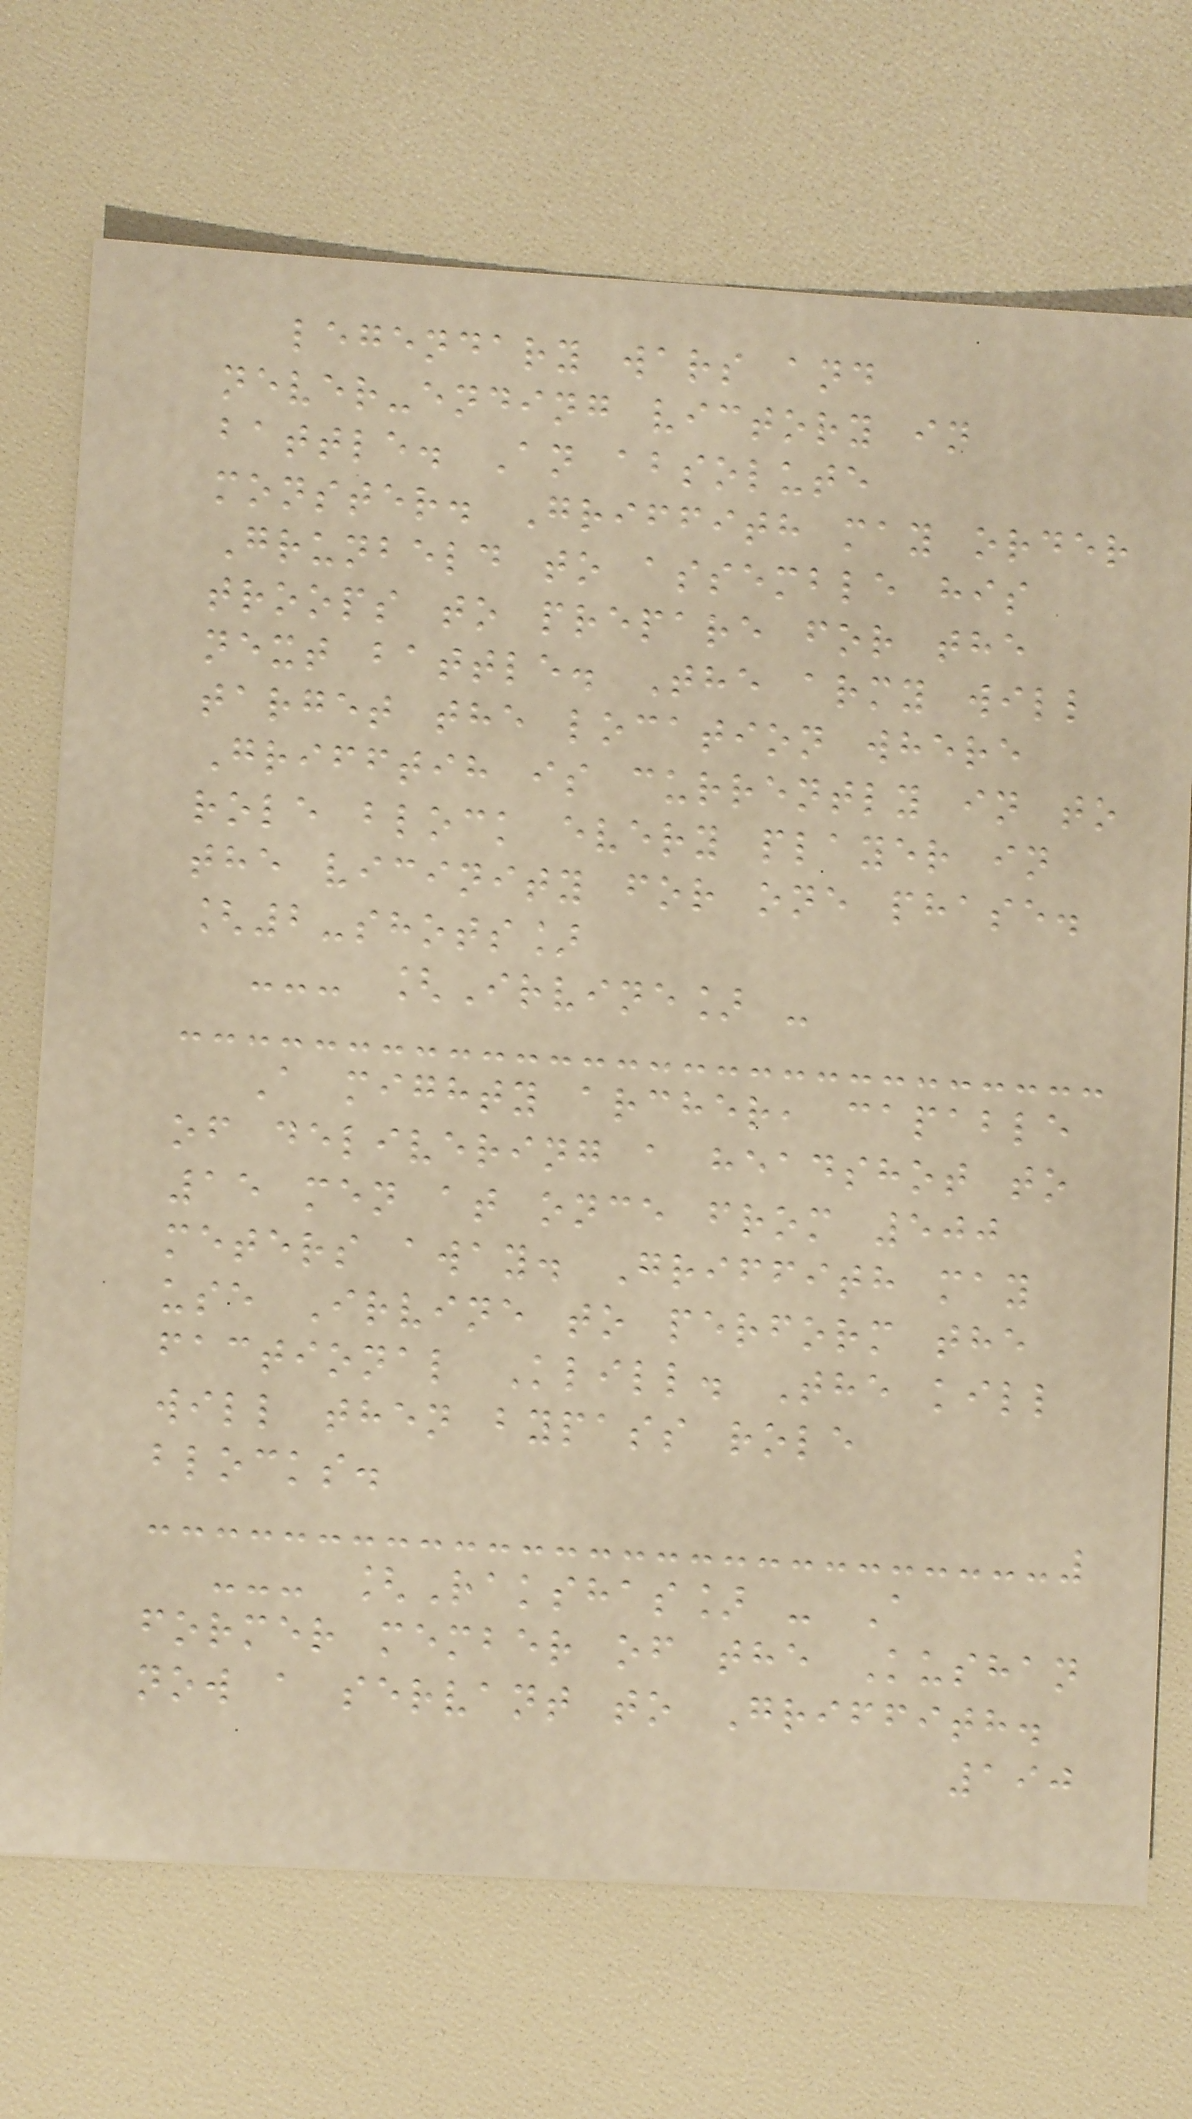legendary wars and
never-ending victory in
battle. An absolute
monster. Griffith may order
Grunbeld to assemble his
troops to prepare for the
next battle. The army will
target the location where
Grifftih is currently in to
role block every player in
the vicinity for one phase.
[2-shots]
--- [Irvine] -
A mighty archer, capable
of delivering a headshot to
15 men at once from 500
meters away. Griffith may
use Irvine to perform the
factional Klill. The kill
will then bypass role
blocks.
--- [Rakshas] - A
former member of the Kushan
now a servant to Griffith.
190
